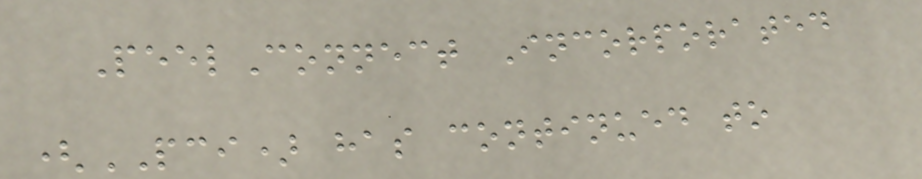PeelConnect Incorporated
(PCI) has continued to
